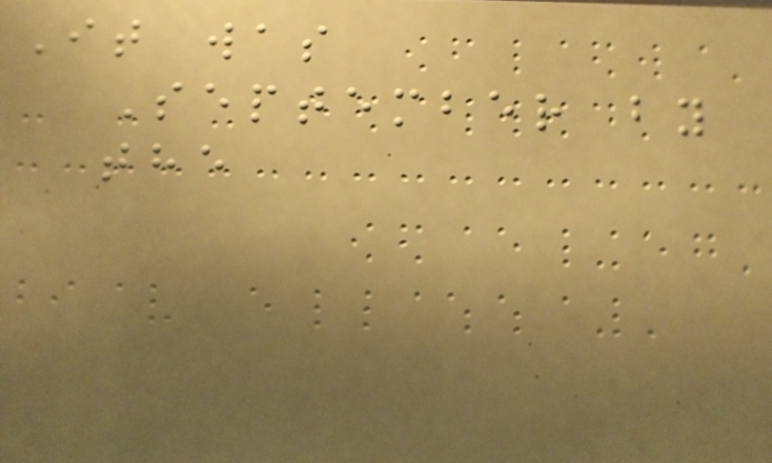It was
September by
the
